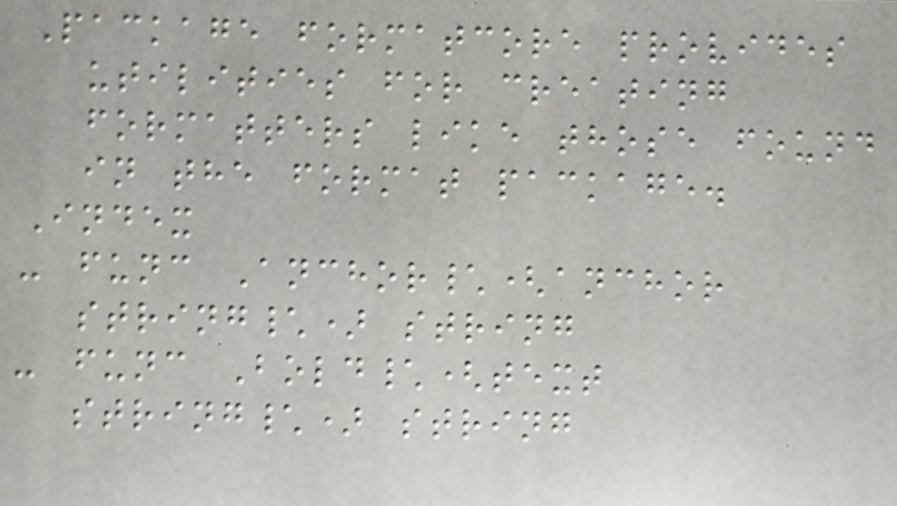Package formatcore provides
utilities for creating
formatters like those found
in the format package.
Index
- func Anchor\(anchor
string\) string
- func Bold\(text
string\) string
